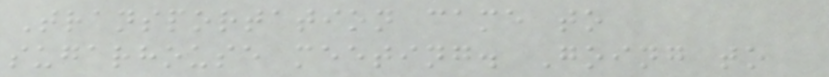Transportation came to
sugarhouse meeting. Going to
